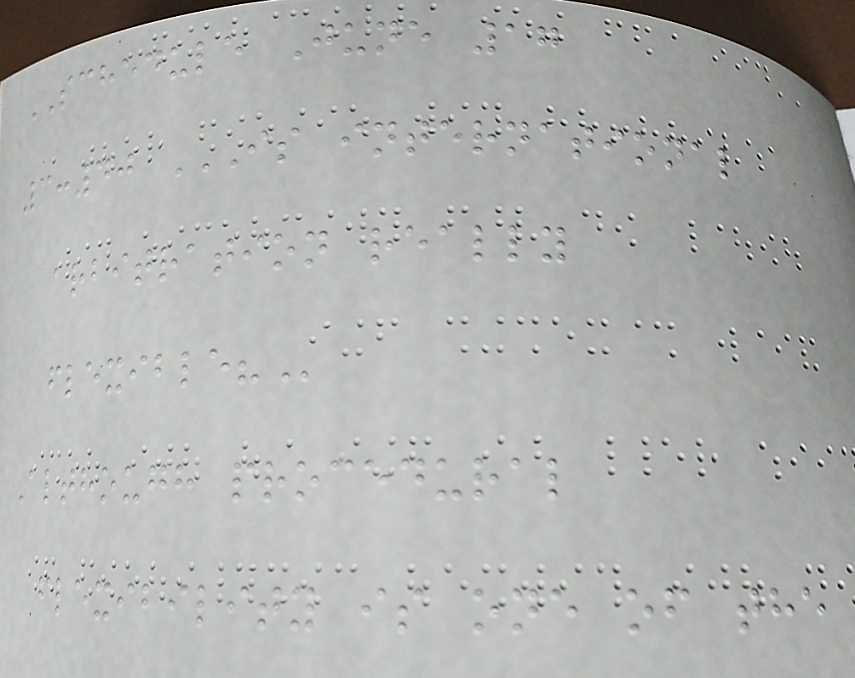SCHEDULE June 17
3:40 IS INTERNATIONAL
ARBITRATION REALLY
FLEXIBLE?
Although procedural
flexibility is one of the
